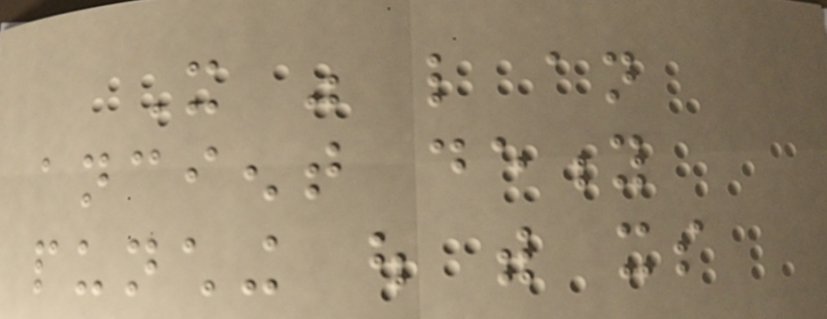It was like an
ancient deity
punching out with its
